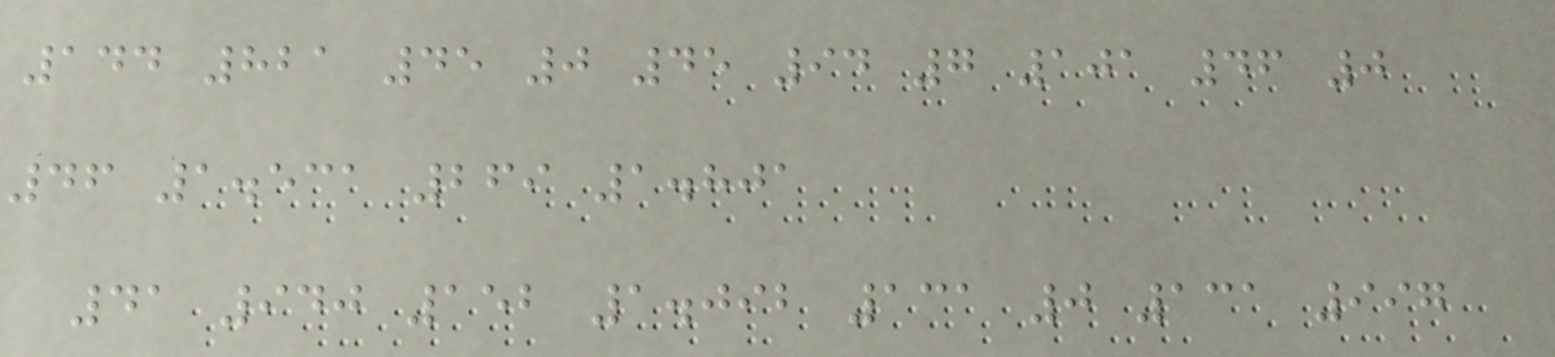144 821 45 0 45 94 7 101 46 0
46 1.531 269 1.801
41 940 152 1.092 131 0 131 997
